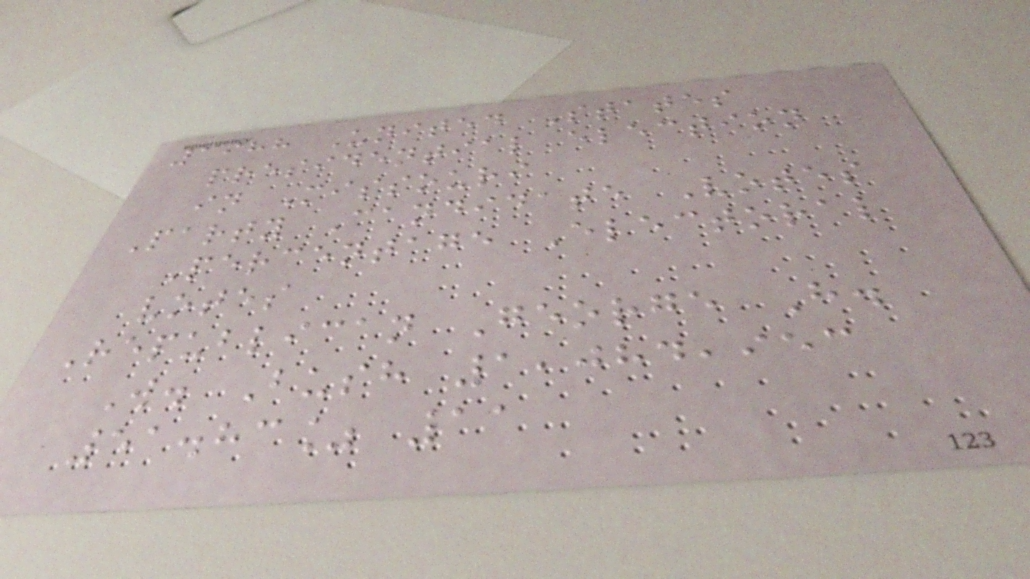1988 United States
presidential election
in Missouri
Party Candidate Votes
Percentage Electoral
votes
Republican George H.
W. Bush 1,084,953
51.83% 11
